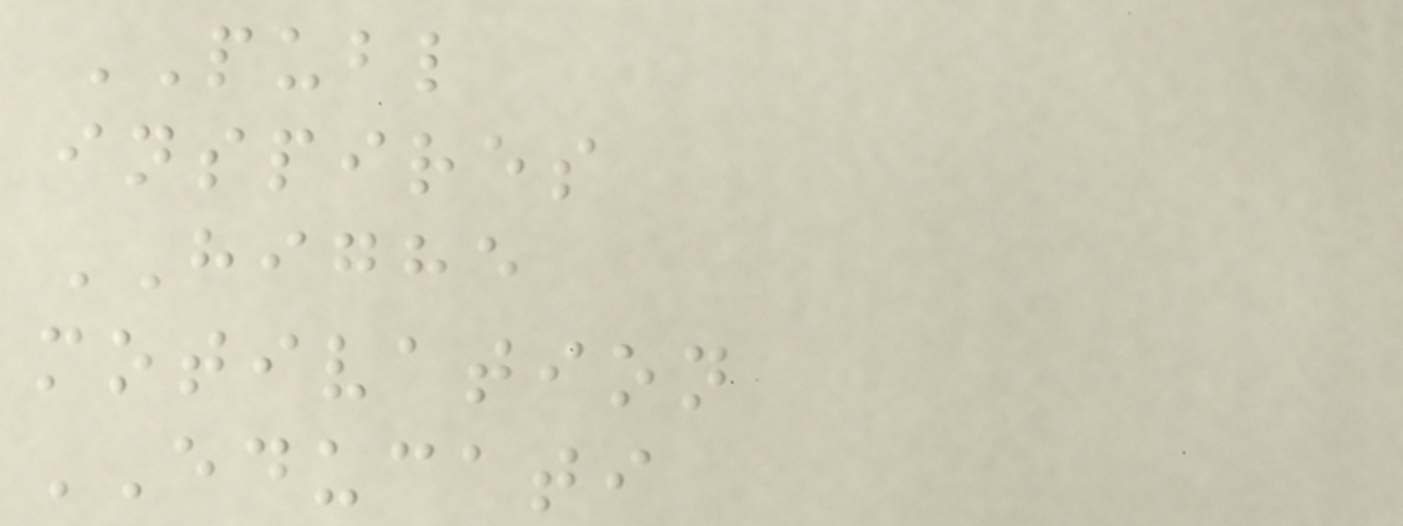PUBL
inspires
HIGHE
motivation
EDUCATI
